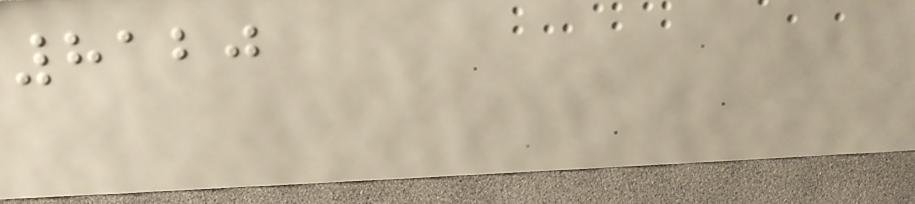8120
